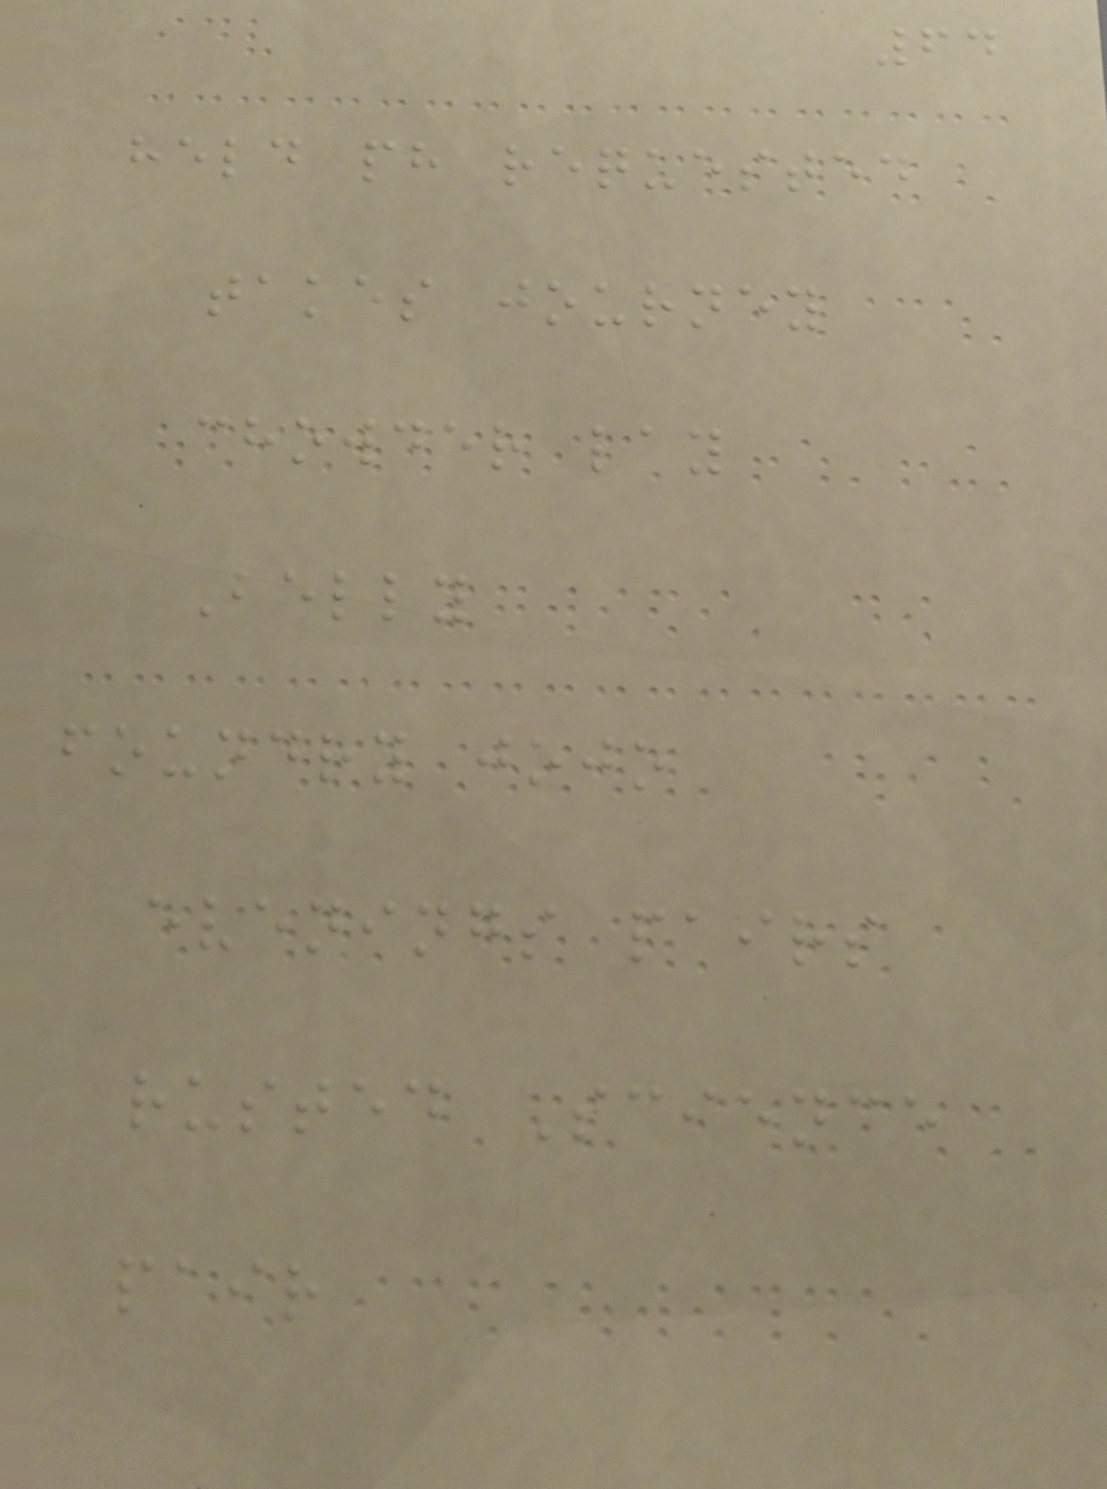64
held ph requested
takes journey
chowder lay
Belly
foundry jojo
evenings pairs
rusted Science
pair
